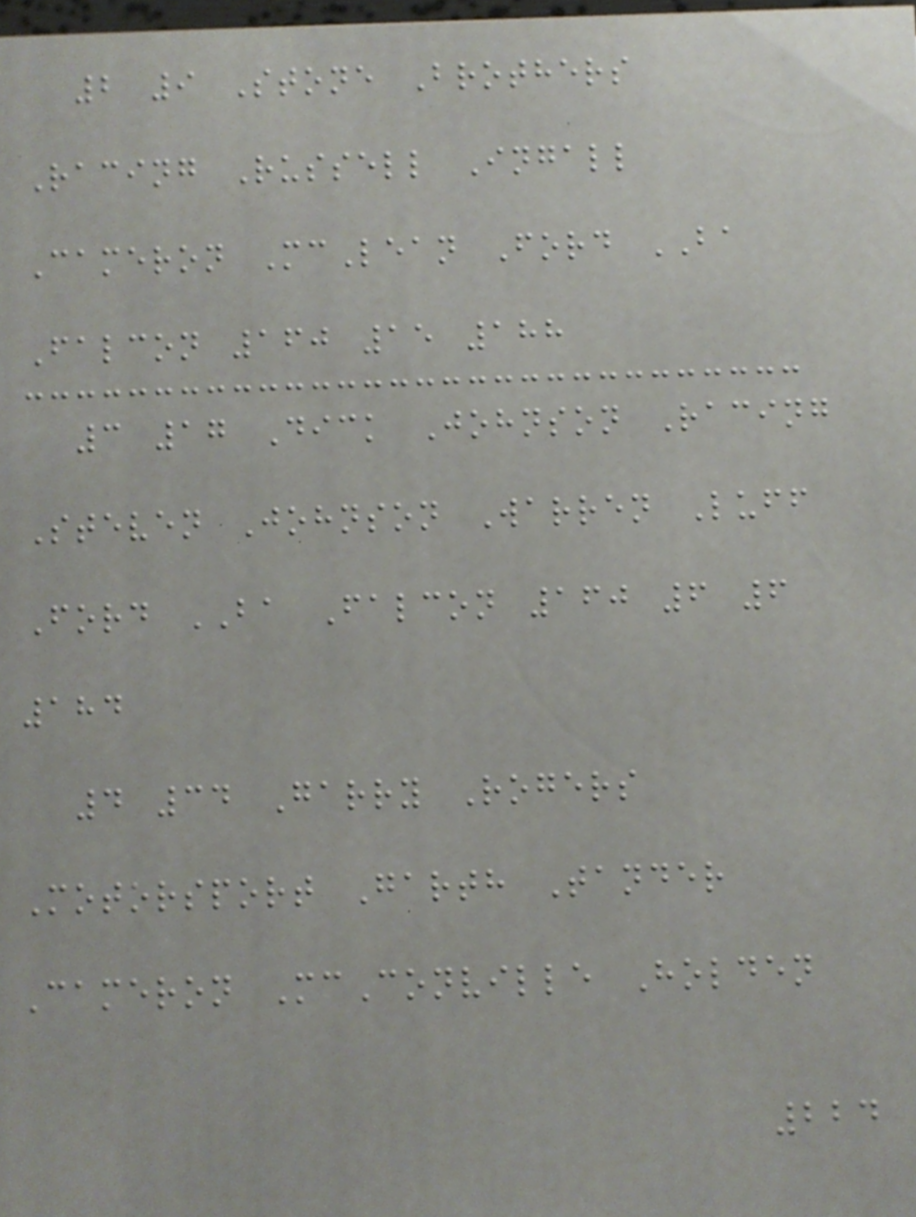2 9 Stone Brothers
Racing Russell Ingall
Cameron McLean Ford BA
Falcon 160 15 188
3 17 Dick Johnson Racing
Steven Johnson Warren Luff
Ford BA Falcon 160 6 6
184
4 34 Garry Rogers
Motorsport Garth Tander
Cameron McConville Holden
224
